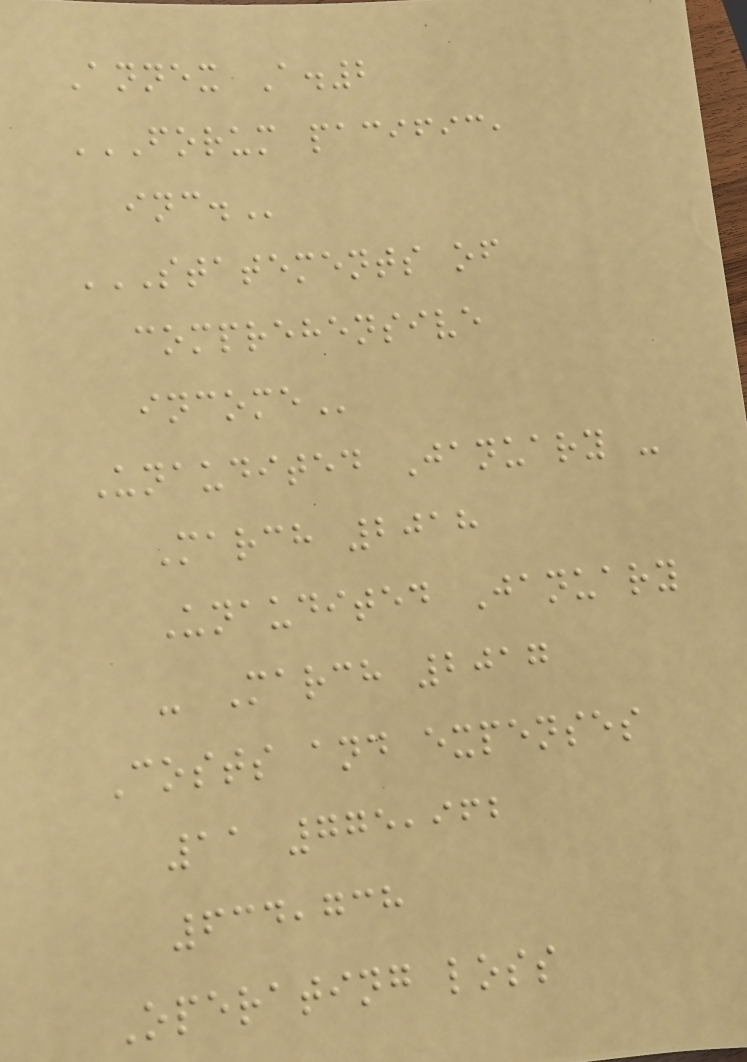Annex A.2
FORUM PACIFIC,
INC.
STATEMENTS OF
COMPREHENSIVE
INCOME
Unaudited January -
March 2018
Unaudited January
- March 2017
Costs and expenses
11 775,962
634,738
Operating loss
